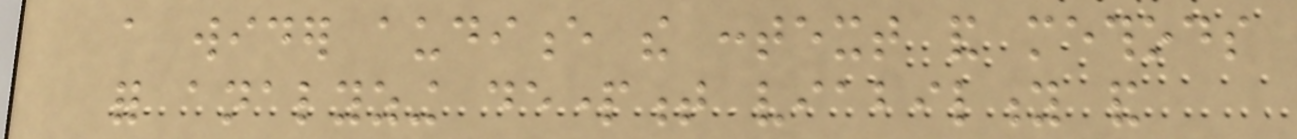a wider audience the context and methods
for analyzing department viability and
